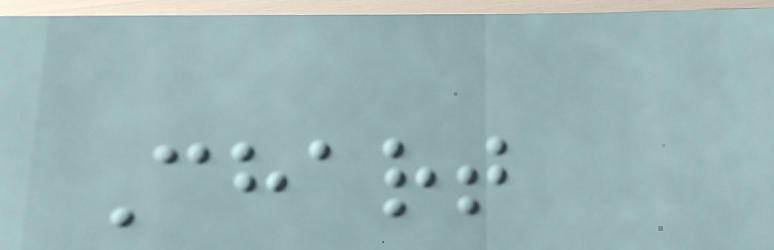Chart
